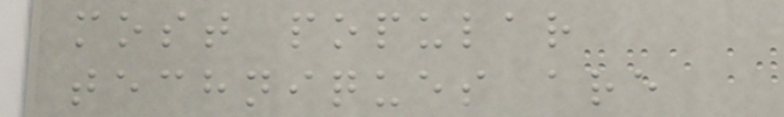most popular
techniques are
